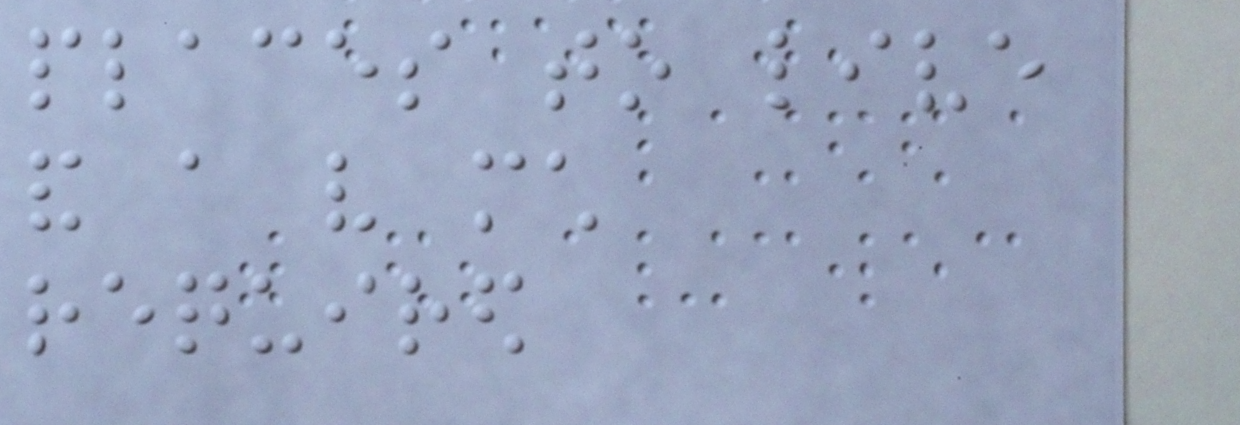places to live
and a very much
required
